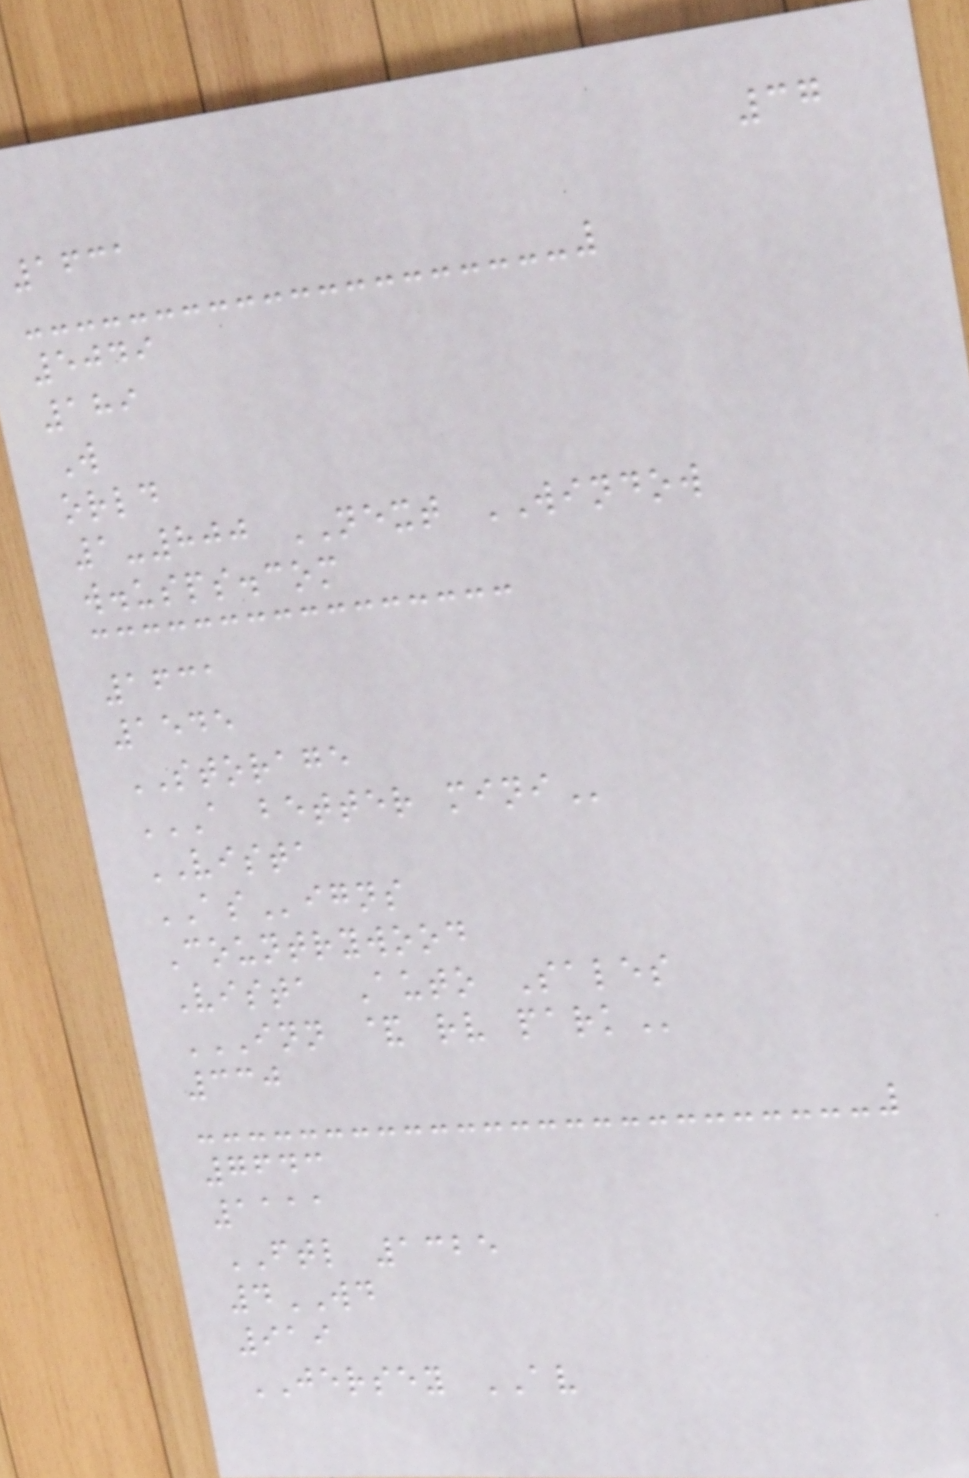37
1631
5049
189
W
orld
1-800 NEXT WINDOW
w.usps.com
1631
1545
STORAGE
A BETTER MINI
VISTA
ASigns
Countrywood
Vista Auto Sales
INN & RV PARK
330
7643
1111
FTL 1325
4WD
919
JERSEY AV
